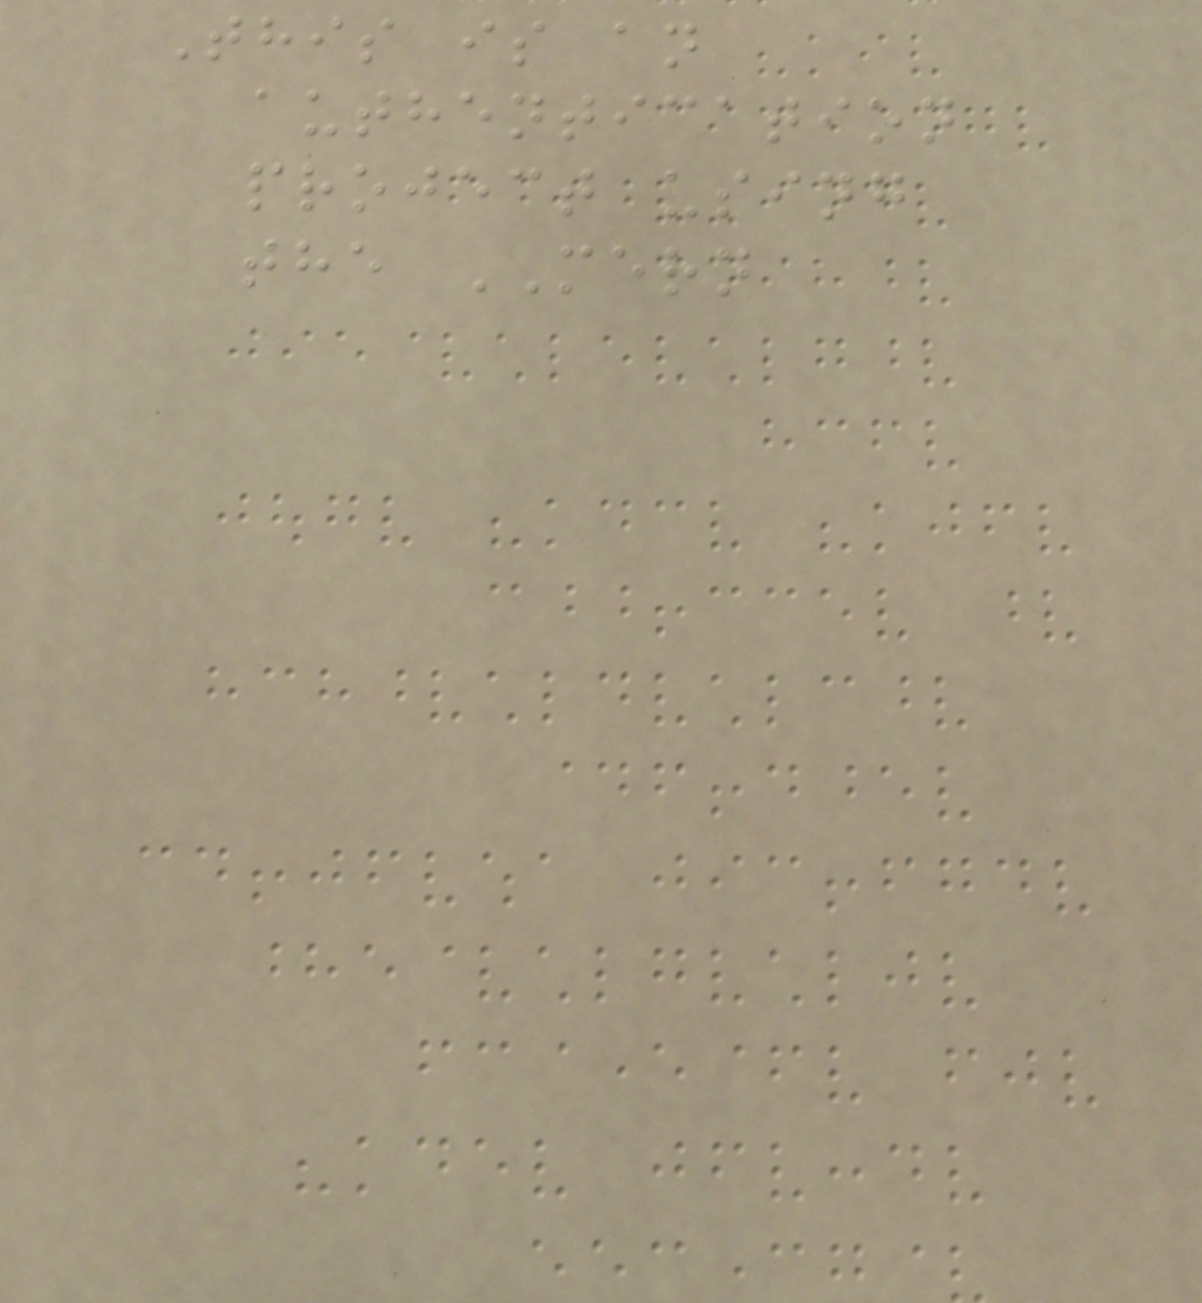This is an
authentication
project using
the MERN
